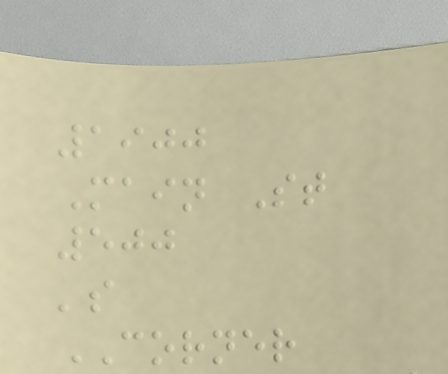1900
Main St
500
's
CORNER
